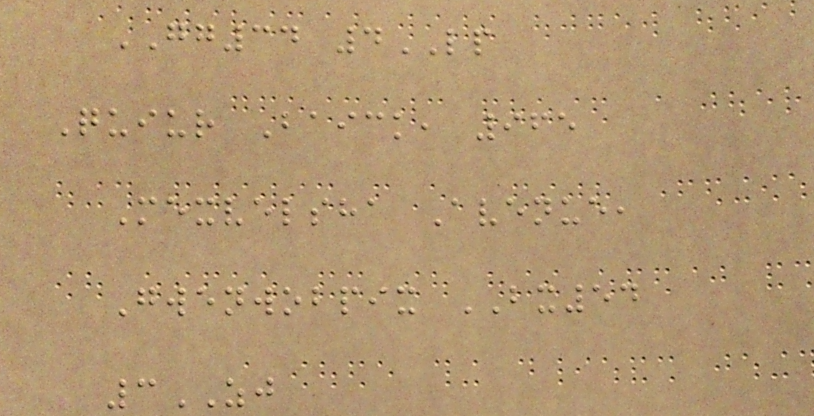GG34 4LP
Quiur Baick, 965
Mexvelsha Avenue,
Gwenwobpix BX54
3ZJ
